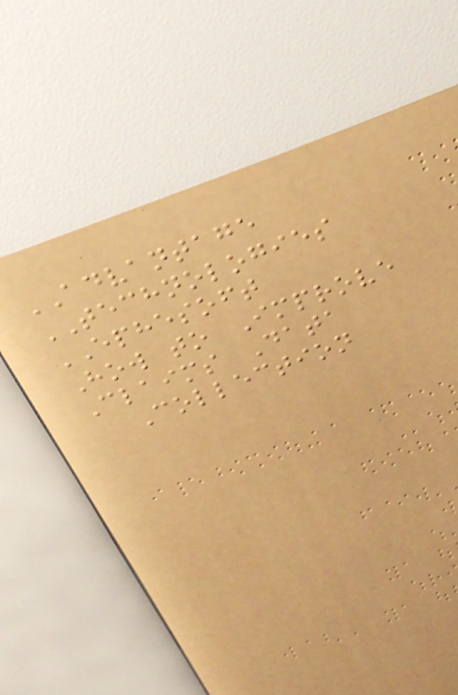ADVANTAGE
TECHNOLOGIES
EPHESOFT
How to Improve
Claims Data
Collection
